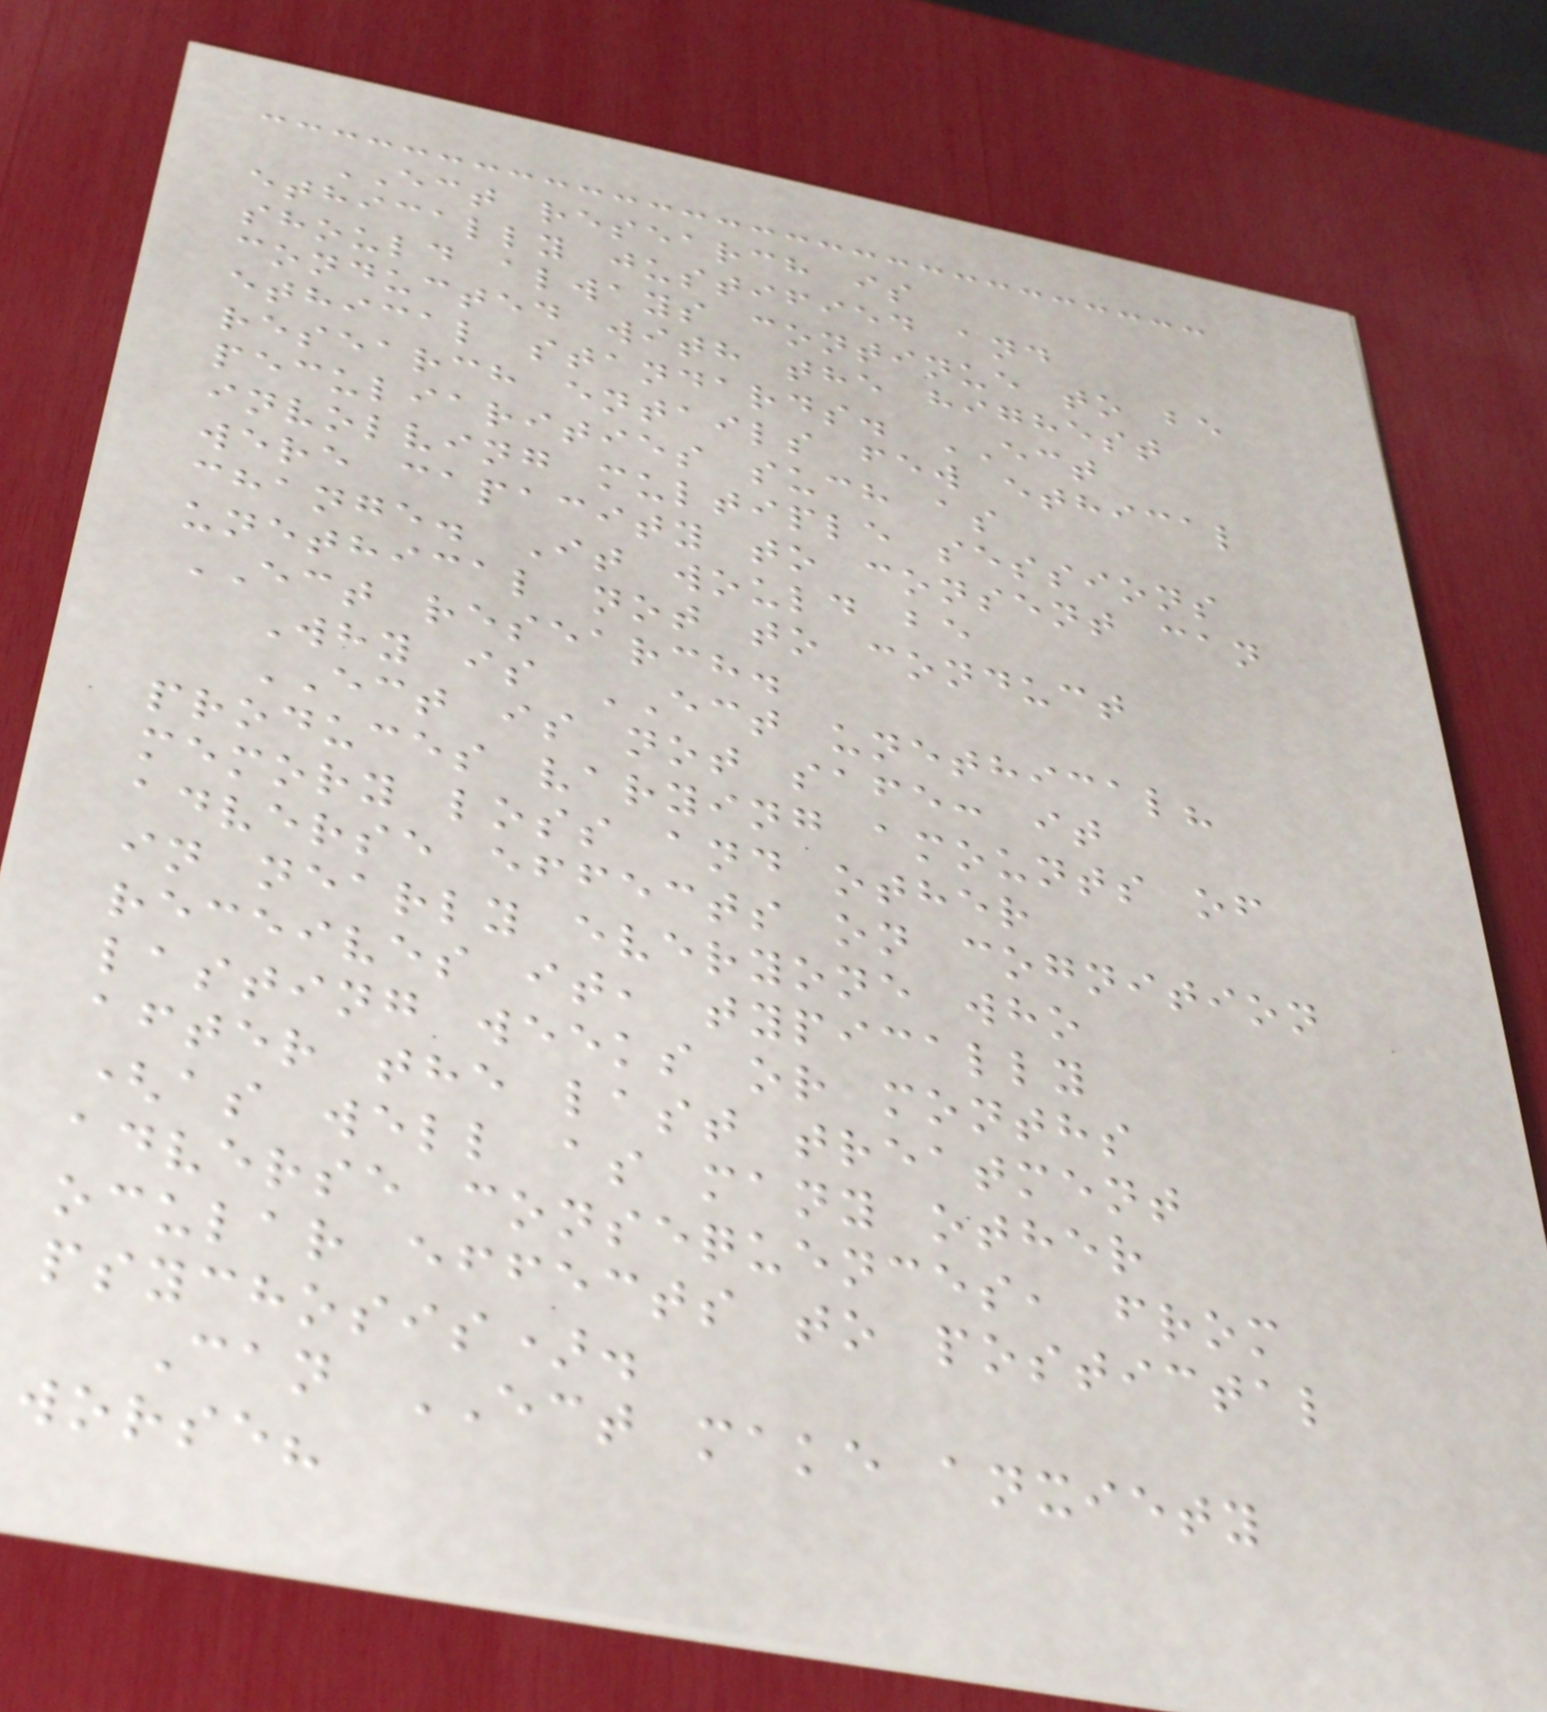ECT research is
ethically justified and
should always continue to be
conducted with the highest
ethical standards. ECT
research entails few ethical
peculiarities such as
involving multiple sessions
were capacity to consent can
change. It would be
unethical not to conduct
ECT research.
Why is ECT unethical?
ECT is not safe: it
produces varying amounts of
memory loss and other
adverse effects on cognition
in nearly everyone who
receives it, typically
lasting weeks or months
after the last treatment
(as well as many other
adverse consequences, from
ocular effects to postictal
psychosis).
Can ECT make anxiety
worse?
